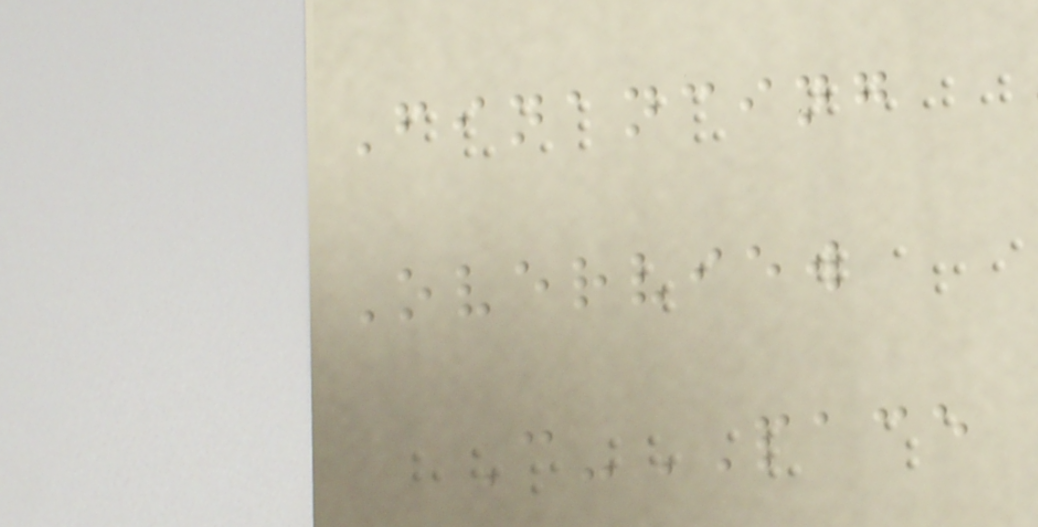Financing
Overview
C-PACE
